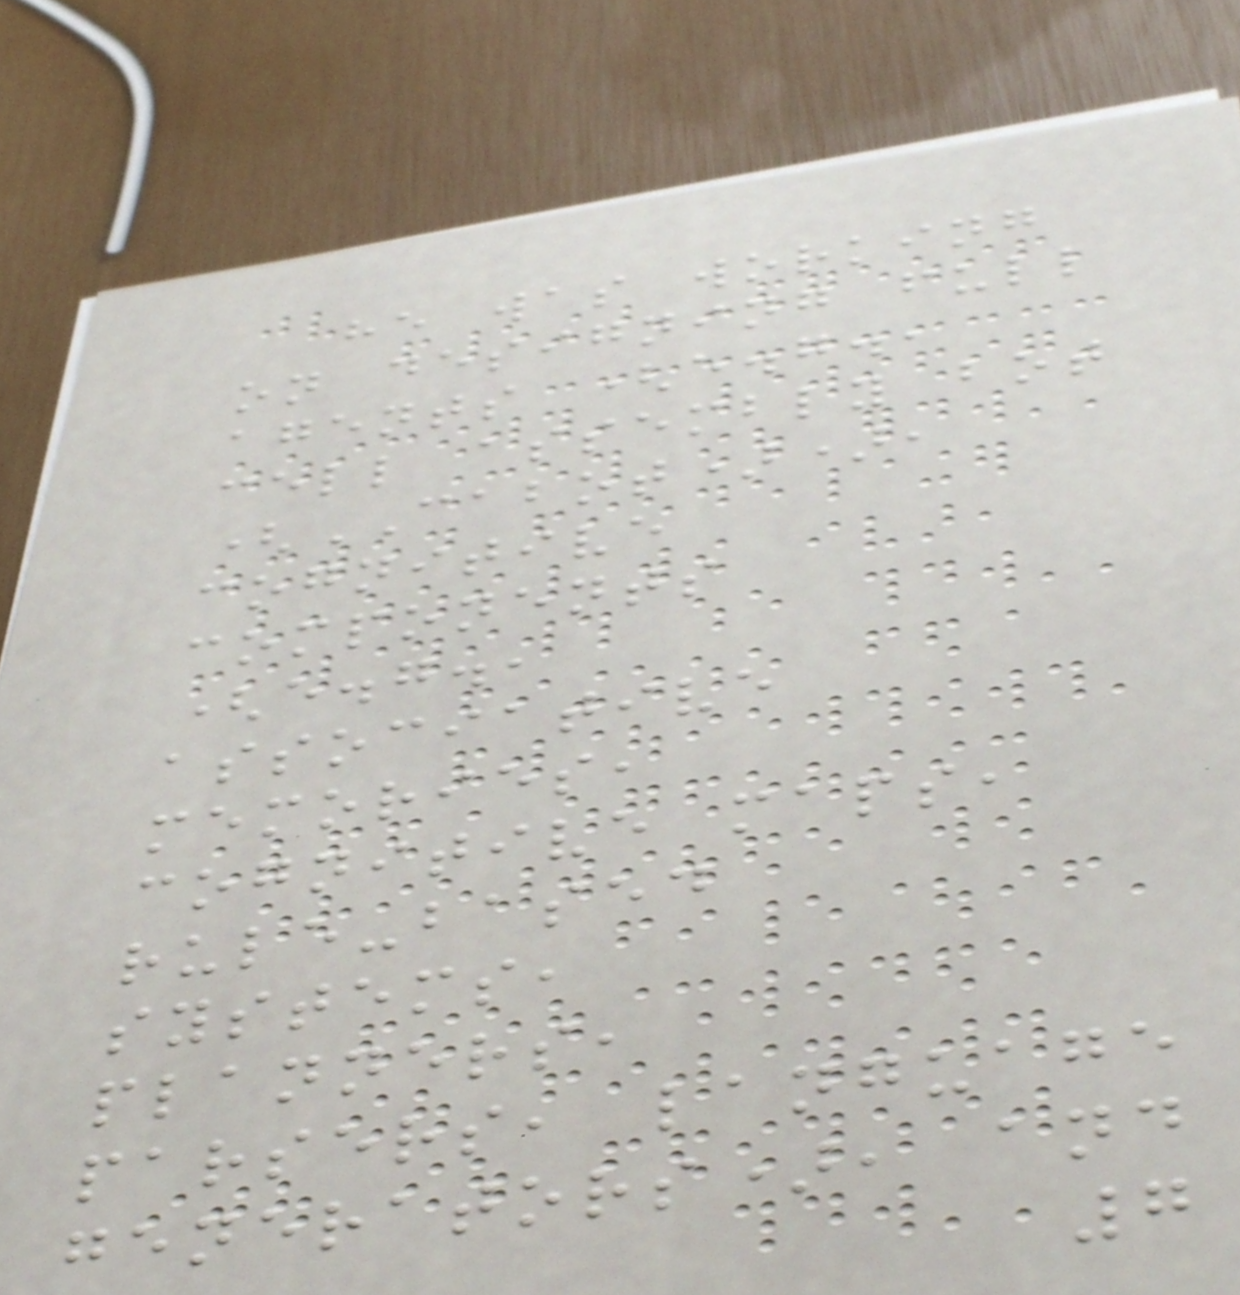he was working
on designing full
agents (e.g.,
cell assembly bot
(CABOT)),
cognitive
components
(e.g.,
associative
memories,
cognitive maps,
rule-based
systems,
planners,
parsers, language
generators), and
7
